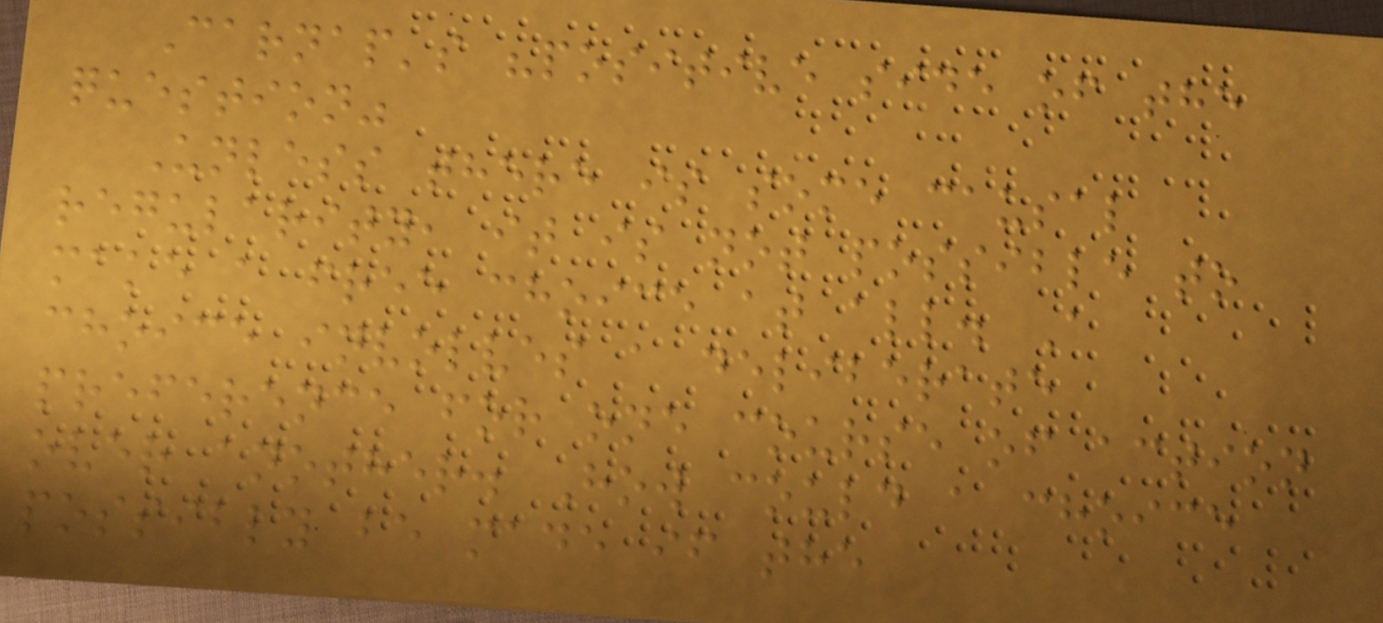Carnap's "positive side of the
question"
Unless there is some causal
regularity, it is not possible to
make a free choice at all. A
choice involves a deliberate
preference for one course of action
over another. How could a choice
possibly be made if the
